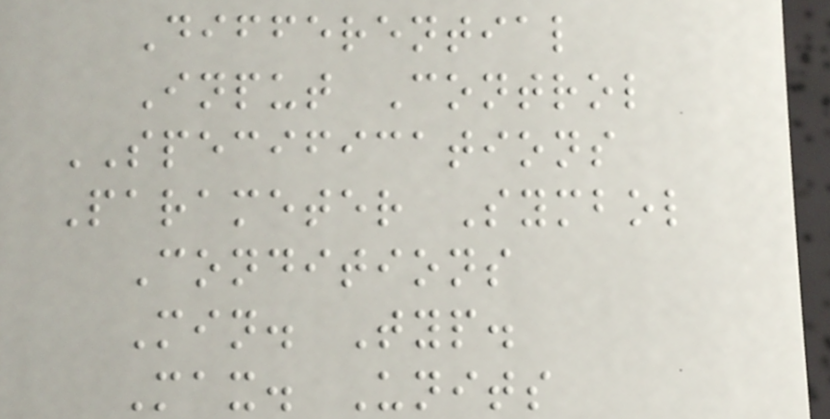Differential
Input Control
SPECIFICATIONS
Parameter Symbol
Conditions
Min. Typ.
Max. Units
